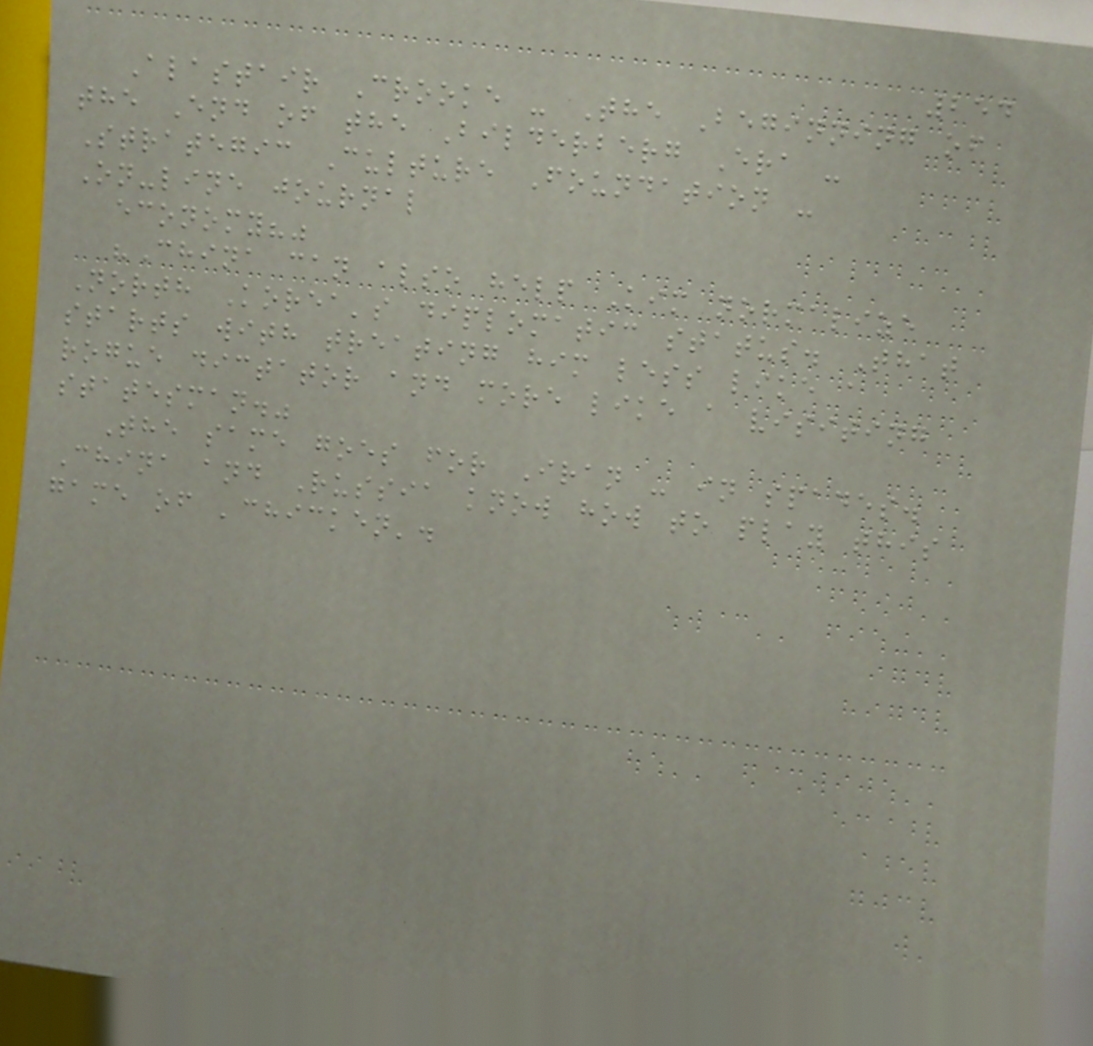254
Alastair Crooke - The Beginning of
the End of the Bilderberg Era -
Strategic Culture Foundation -
On-line journal
economy?"
"China can also help Kim normalize
North Korea's diplomatic status. That
starts with treating him less like a
rogue dictator and more like a visiting
statesman."
The same goes for Iran - in spades.
China and Russia know how to play this
game of 'chicken'.
